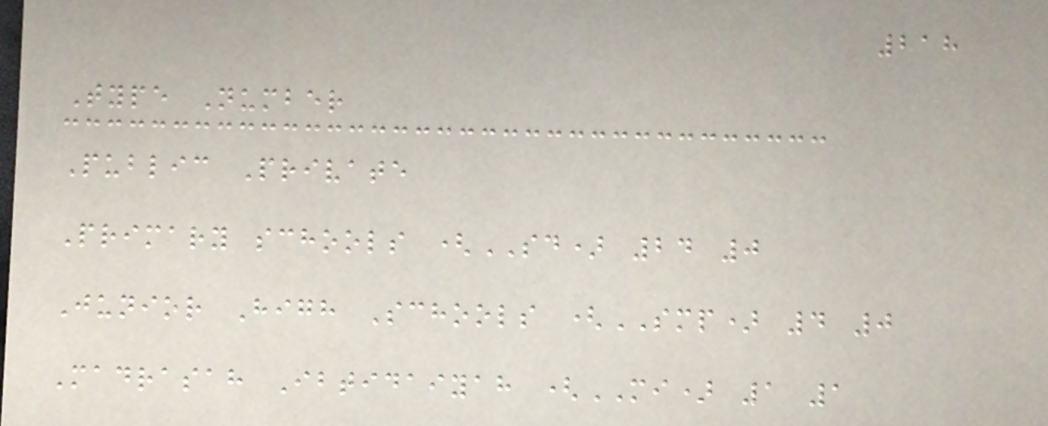218
Type Number
Public Private
Primary schools (SD) 24 0
Junior High Schools (SMP) 4 0
Madrasah Ibtidaiyah (MI) 1 1
